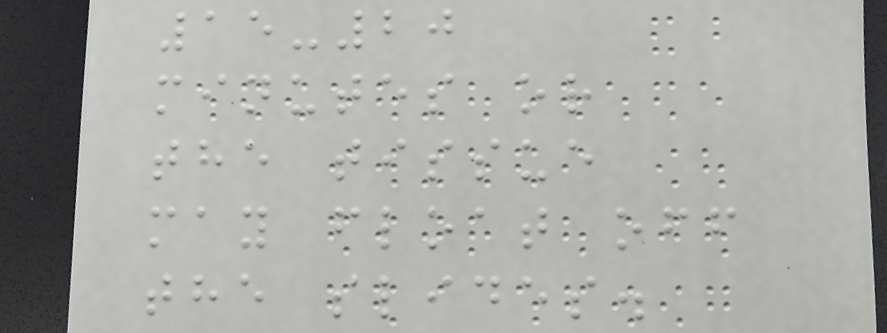15-20
minutes or
the tissue
may float off
the slides.
